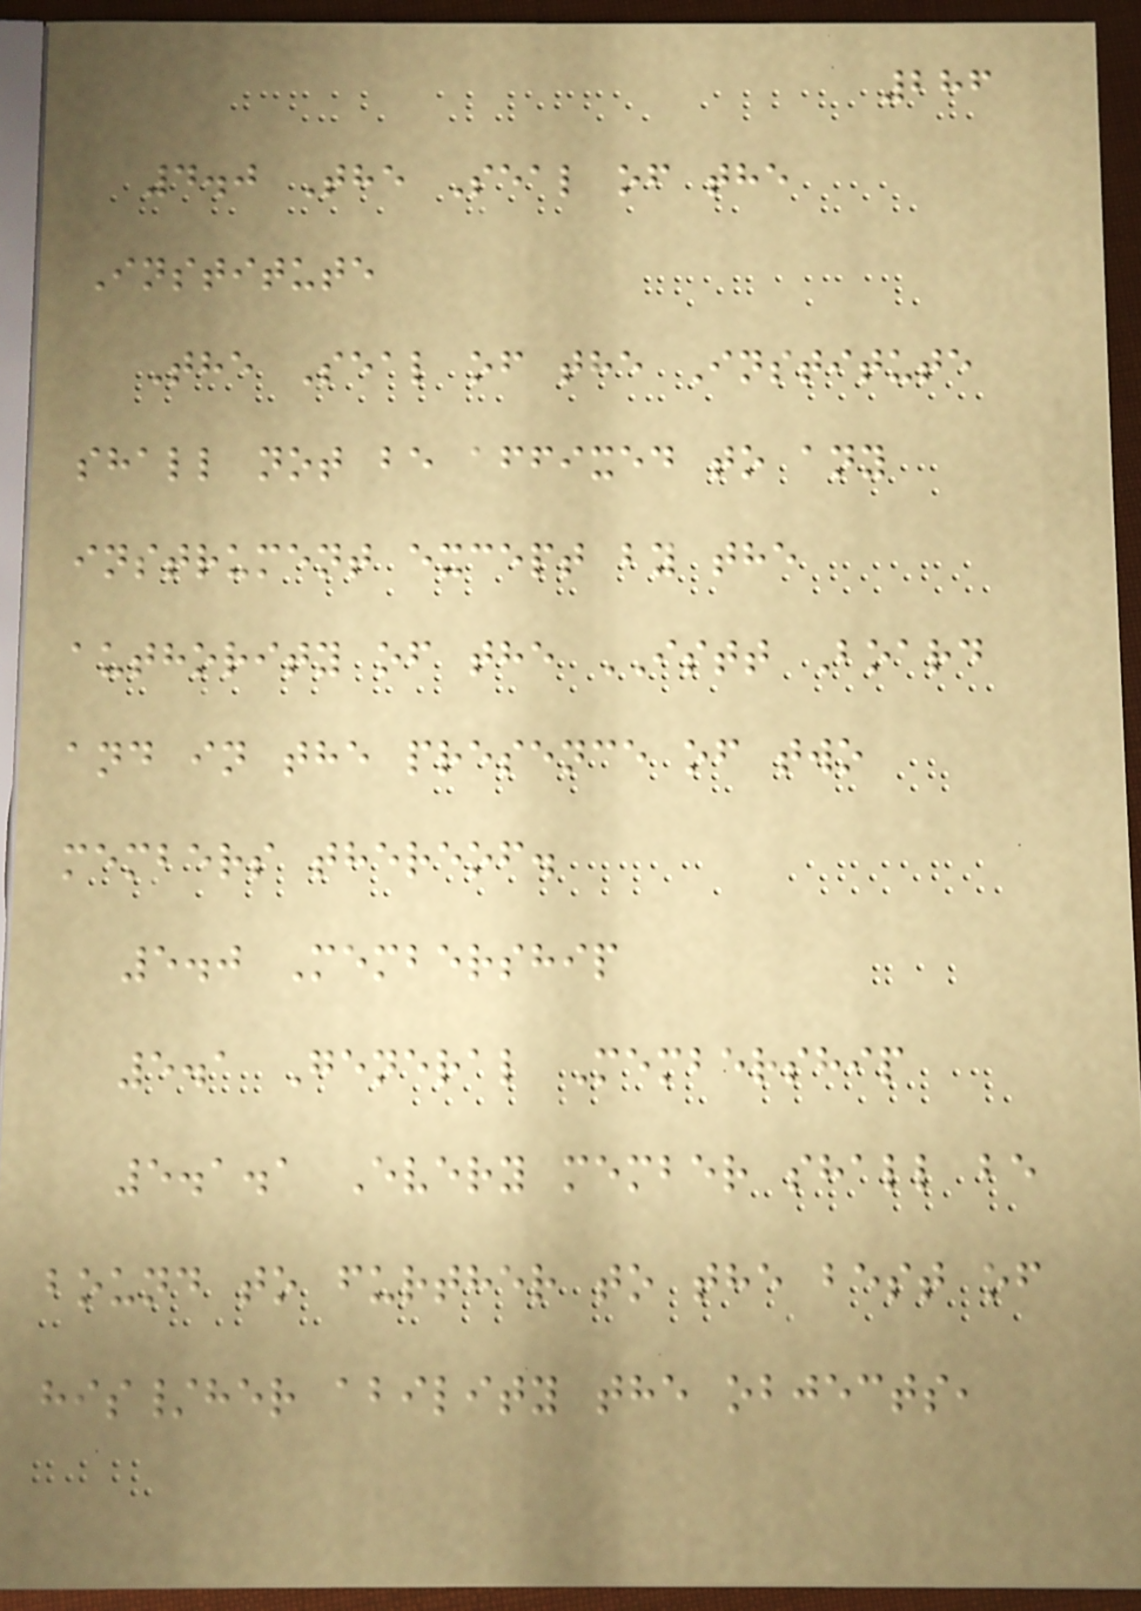286
4.0 The Seal of the
Institute
The Seal of the Institute
shall not be affixed to any
instrument except by the
authority of the ISTT Board
and in the presence of two
members thereof.
5.0 Membership
5.1 General Membership
5.1.1 Every member shall be
bound to further to the best of
his/her ability the objects,
